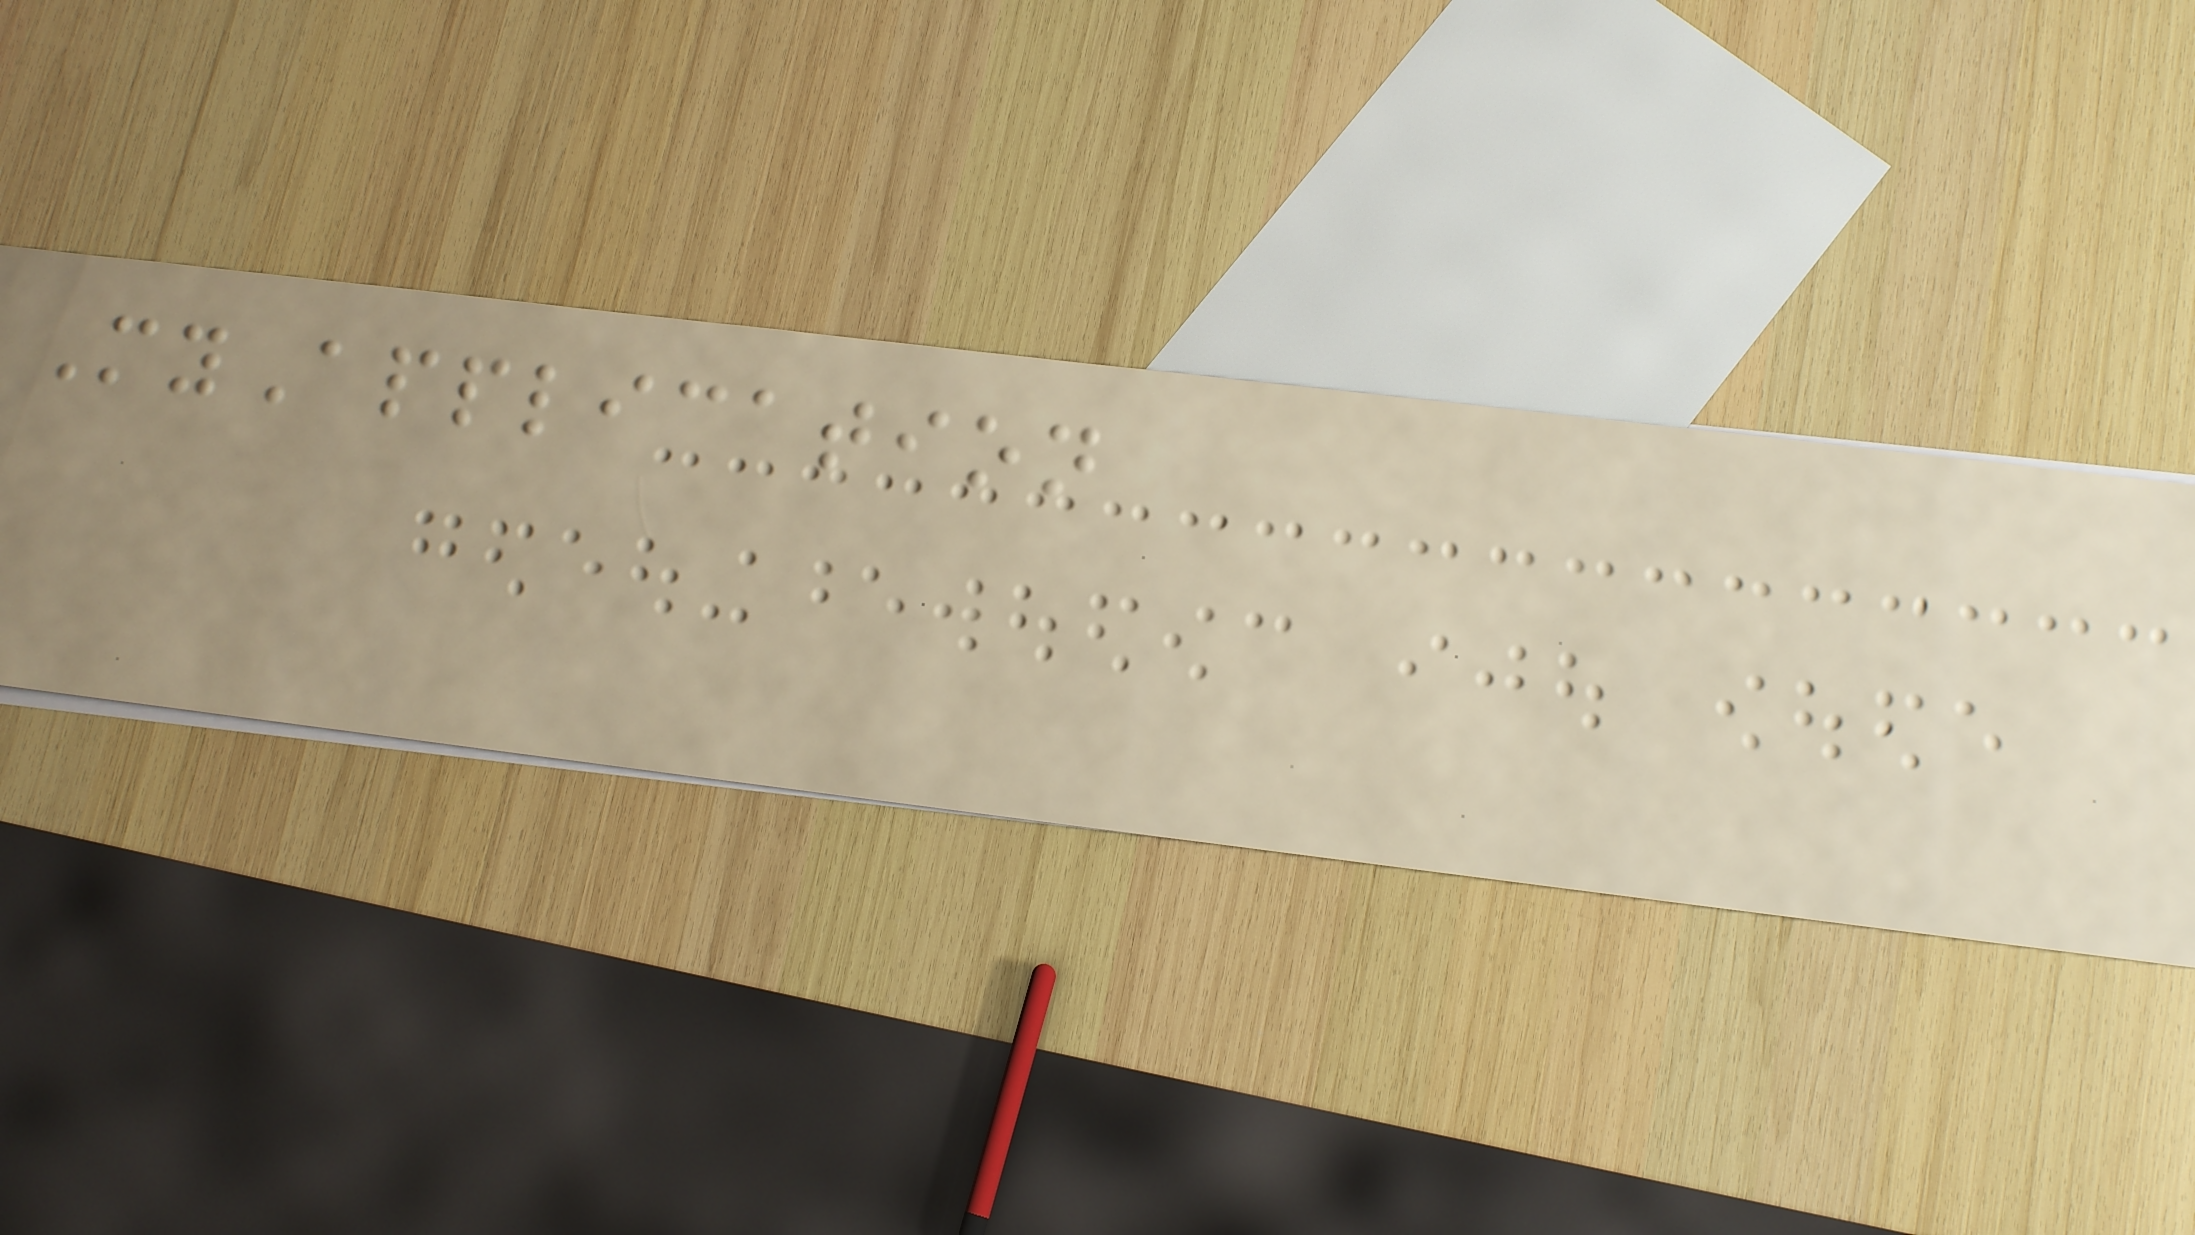MyApplication
